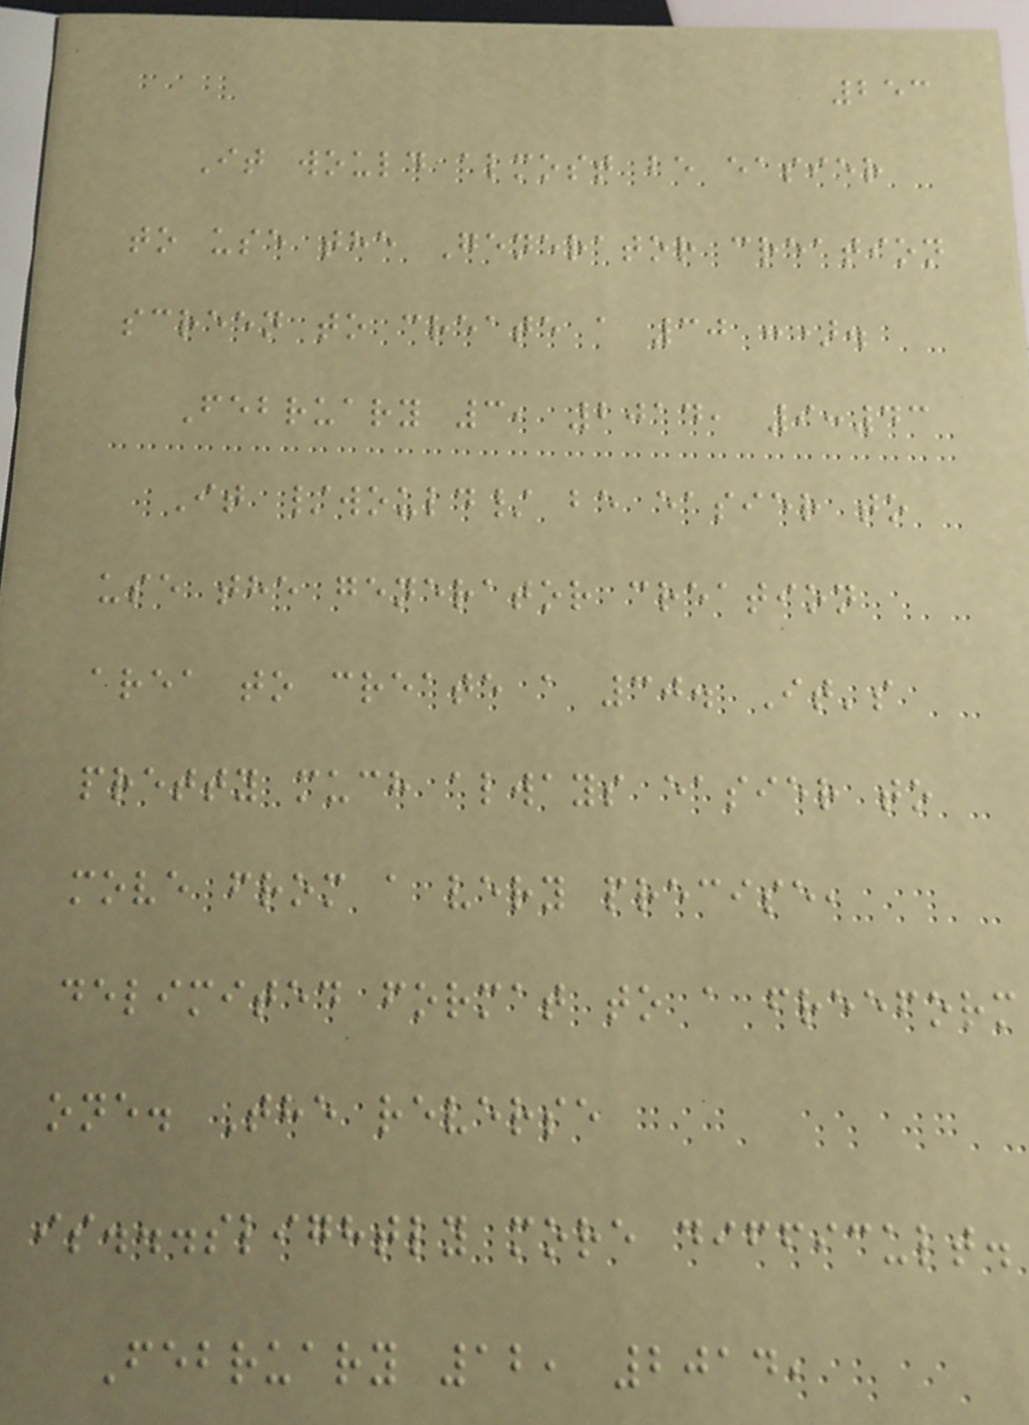253
It would almost be easier
to use the Generator creation
screen to create a 30 :).
February 3, 2014, 9:43
It /would/ be easier to
use the generator creation
area to create a 30. It's
pretty much always easier to
move from a very precise,
delimited format to a freeform
one. The reverse
is...slightly more difficult.
February 12, 2014,
